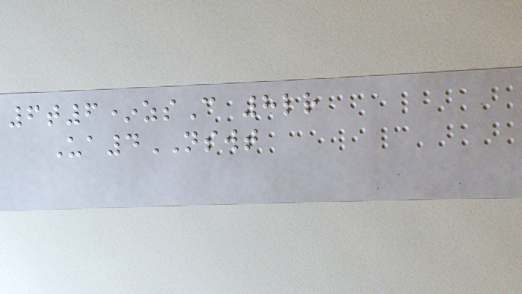6t6*zsC 8lr
Ua4NSWT
